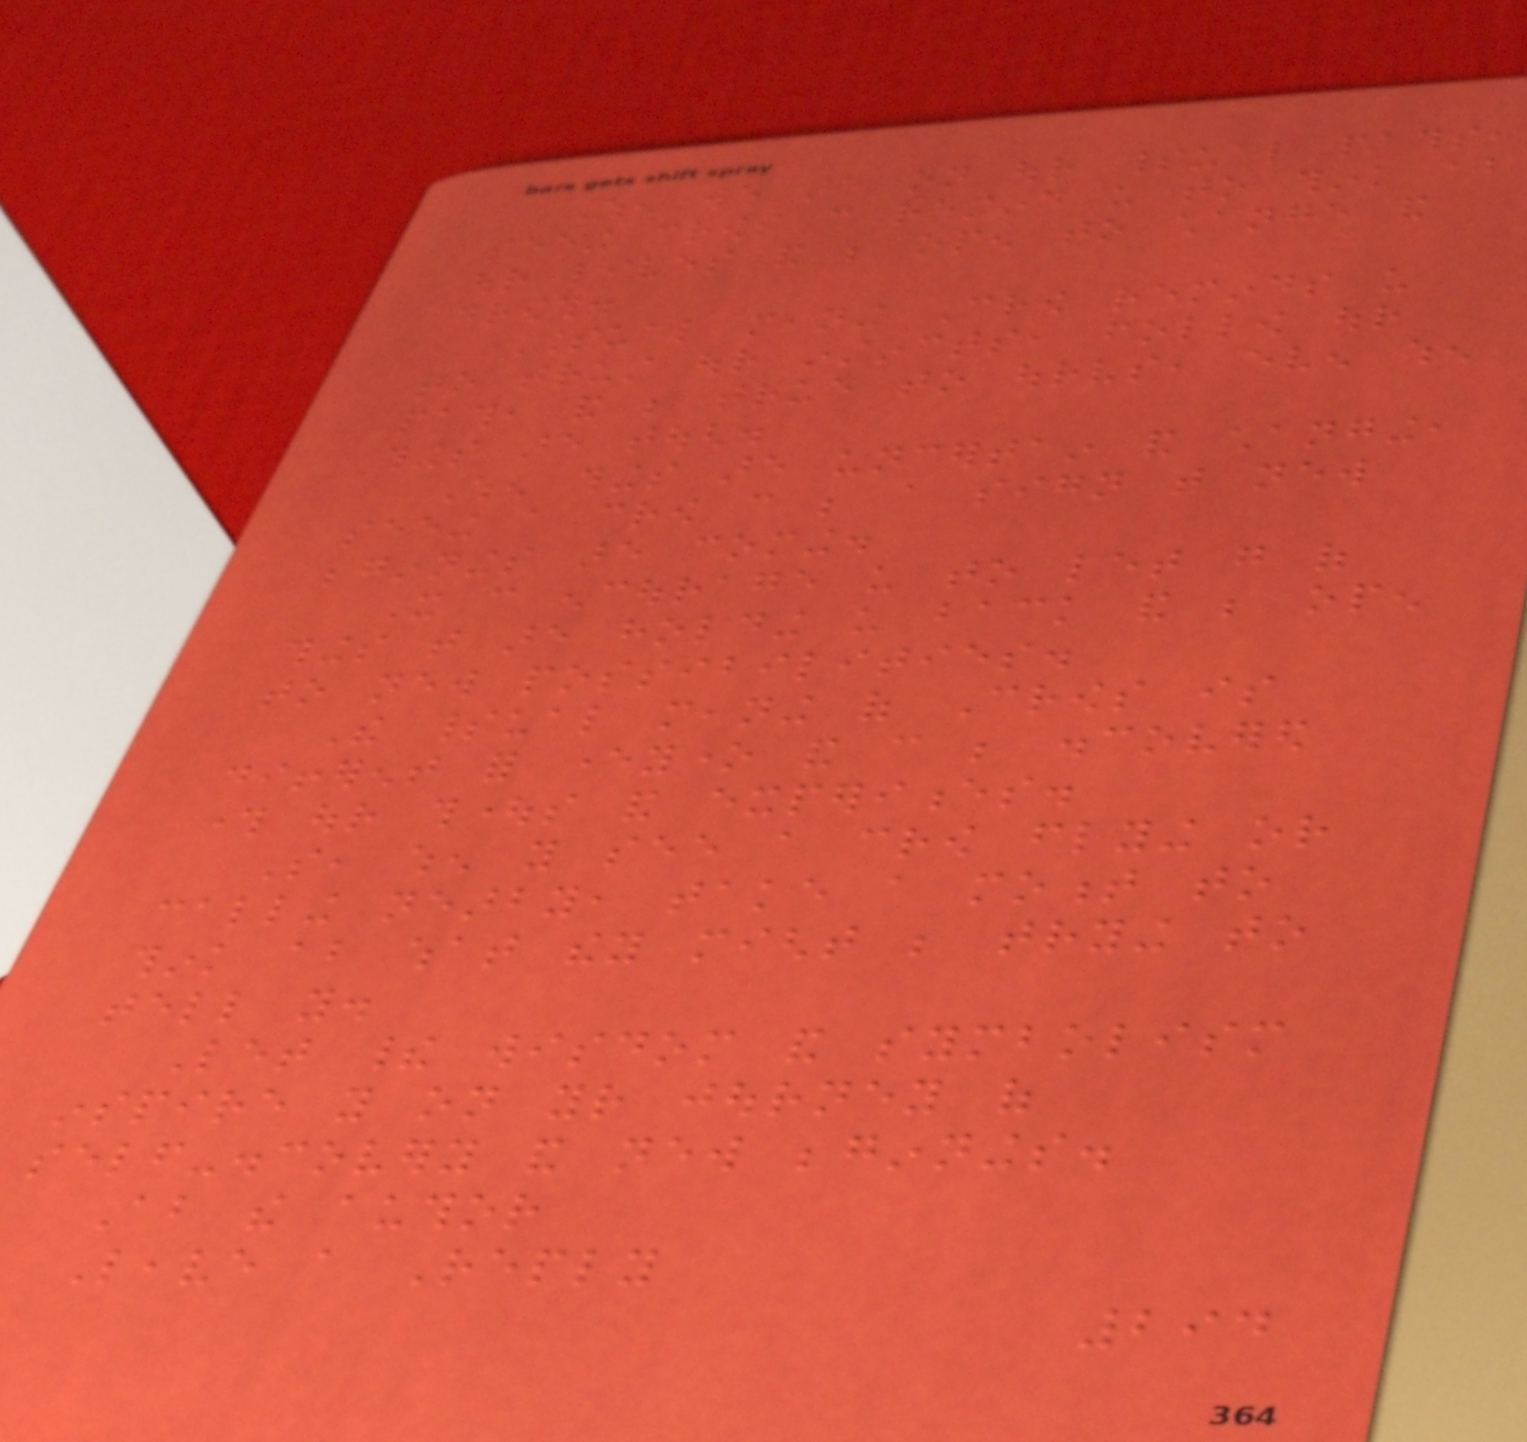When we are on our spiritual paths,
seeing crows can remind us to think about
our lives and be open to change and
growth.
Spiritual meaning Crow reminds us
to trust our instincts, follow our
path, and be true to ourselves, even when
things are tough.
When things are uncertain and changing,
seeing a crow can be a sign that new
beginnings are coming.
It can encourage us to let go of
things that are holding us back and be open
to new possibilities.
The spiritual meaning of Crows is
different for everyone and can be discovered
through our thoughts and experiences.
So, when you see a crow flying or
calling nearby, take a moment to
think about what they might be trying to
tell you.
Let their wisdom and symbolism
inspire you on your journey of
self-discovery and new beginnings.
About the author
Leave a Reply
294
